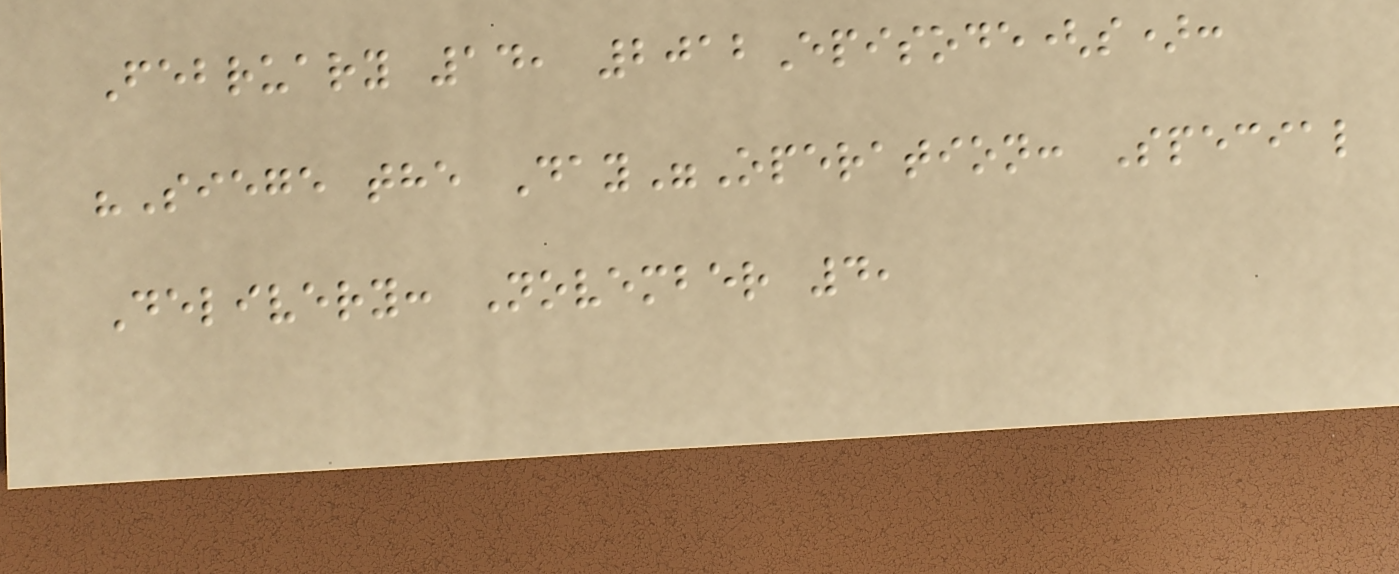February 14, 2012Episode(s):
"Siege the Day"Operation: Special
Delivery: November 4,
